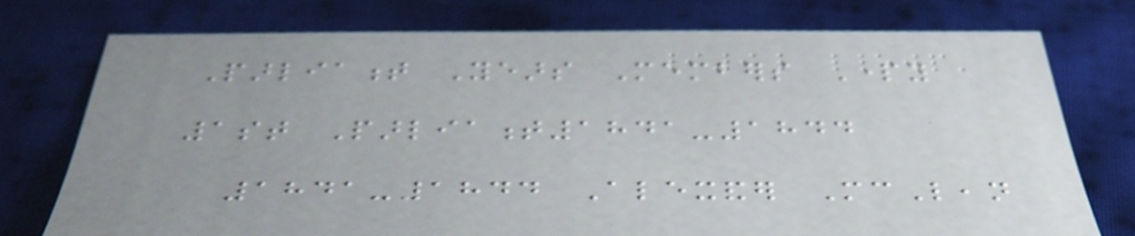Parliament Years Members Party
1st Parliament1841-1844
1841-1844 Alexander McLean
